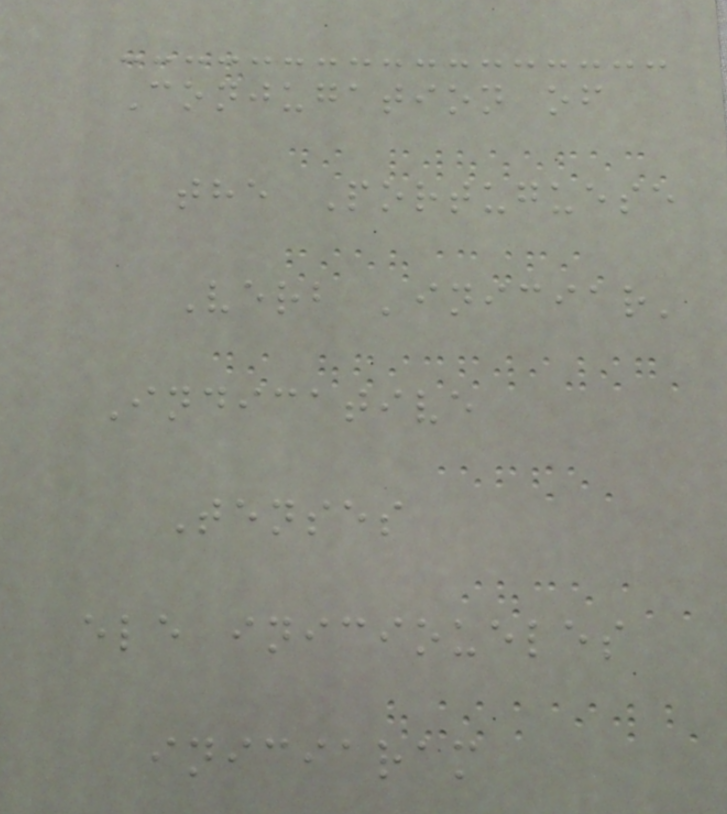Conjugation of
the Portuguese
Verb 'iniciar'
Indicative
Tenses
ele inicioueles
iniciaram
